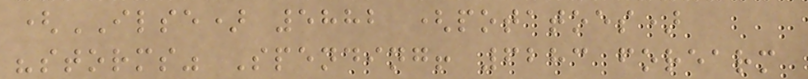(ILSE) 5882 (potatoes)
"storms" Spending! 6283 forearm
